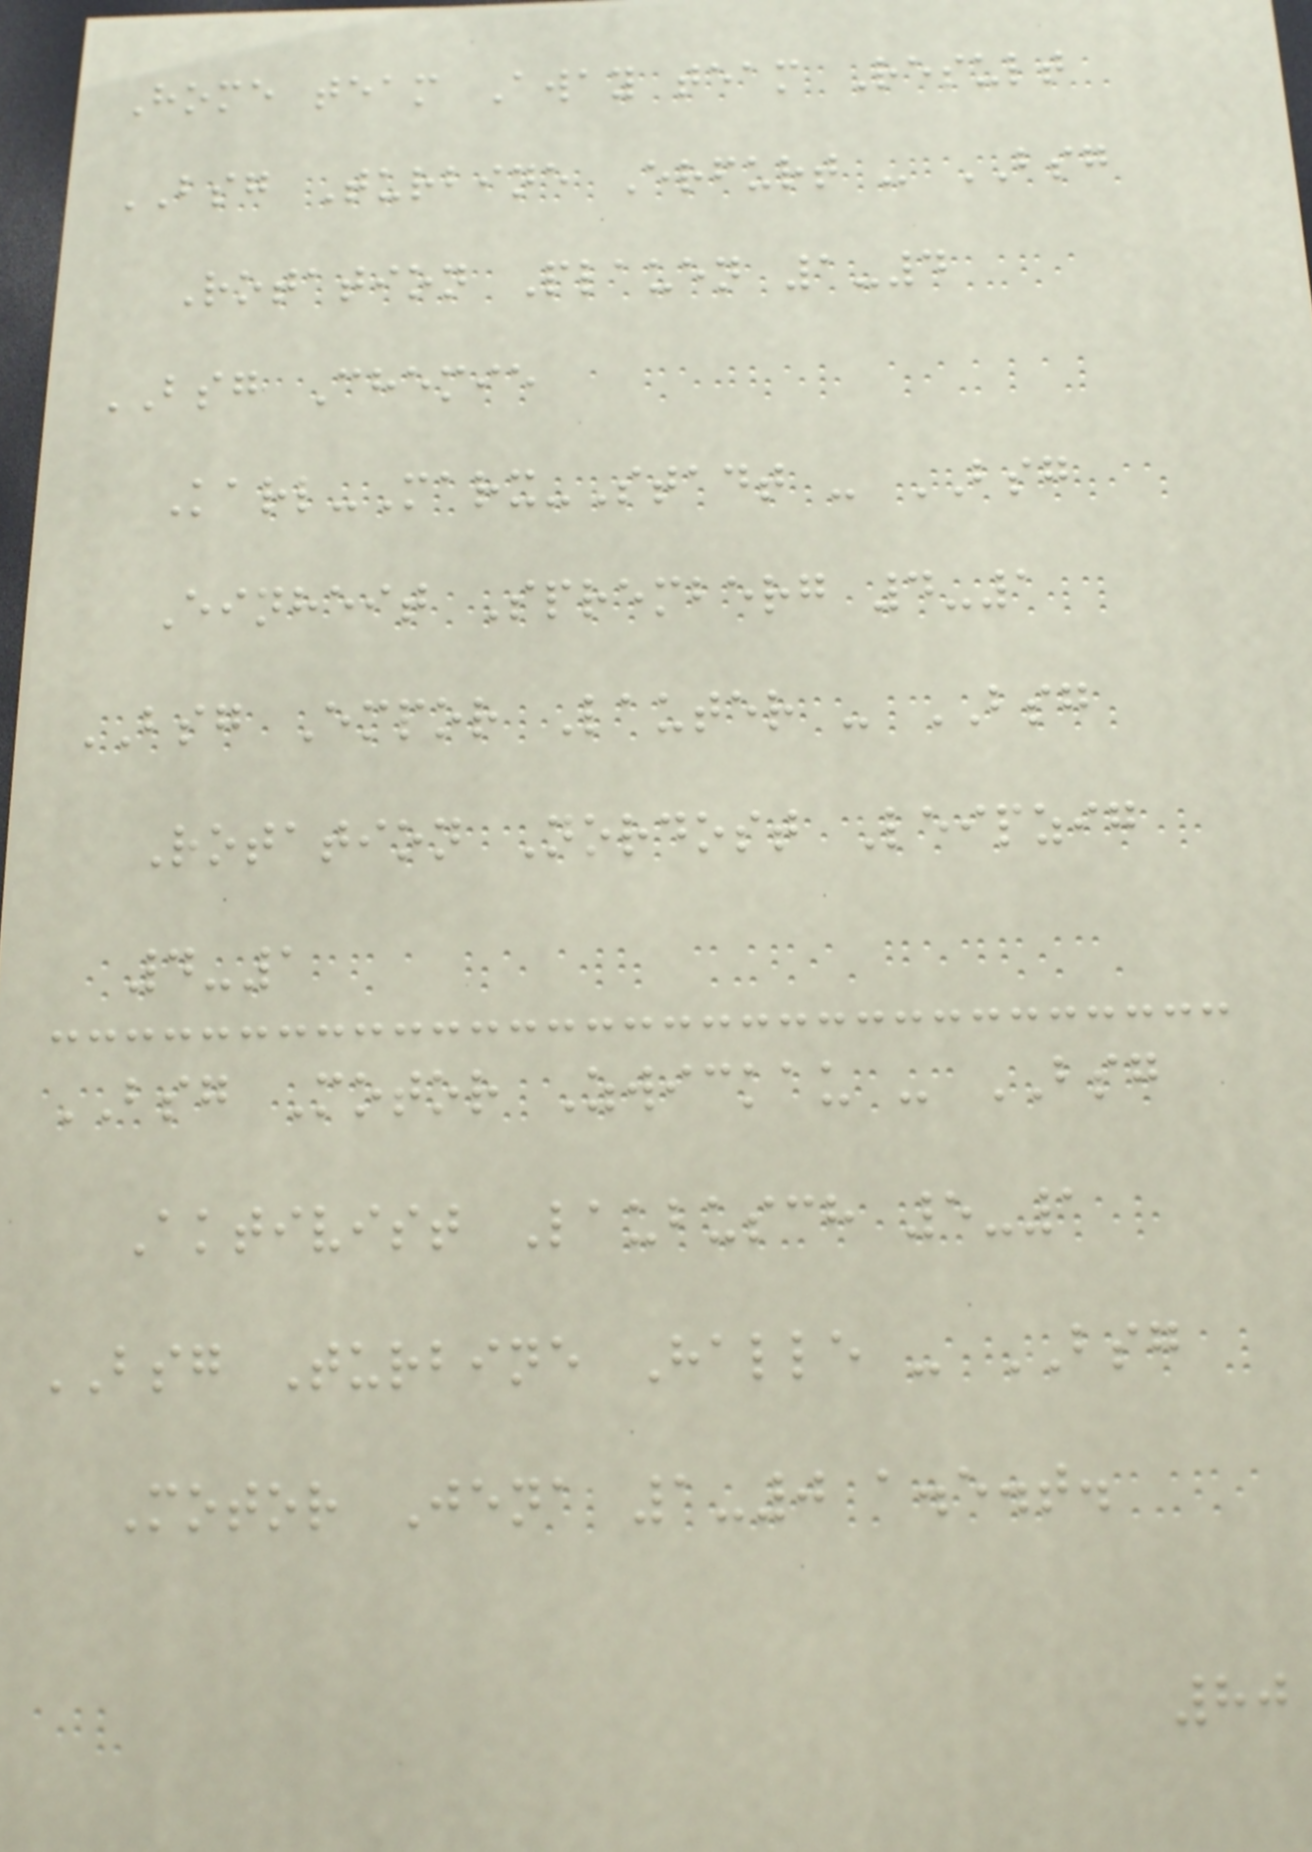Home team Away team Result
BSG Turbine Erfurt - BSG
Rotation Plauen 1-4
BSG Chemie
Karl-Marx-Stadt - BSG
Einheit Spremberg 4-1
BSG Empor Lauter - BSG
Rotation Nordost Leipzig
4-1
BSG Motor Zwickau - BSG
Aktivist Laubusch 5-1
BSG Turbine Halle - BSG
Motor Jena 1-0 a.e.t.
80
